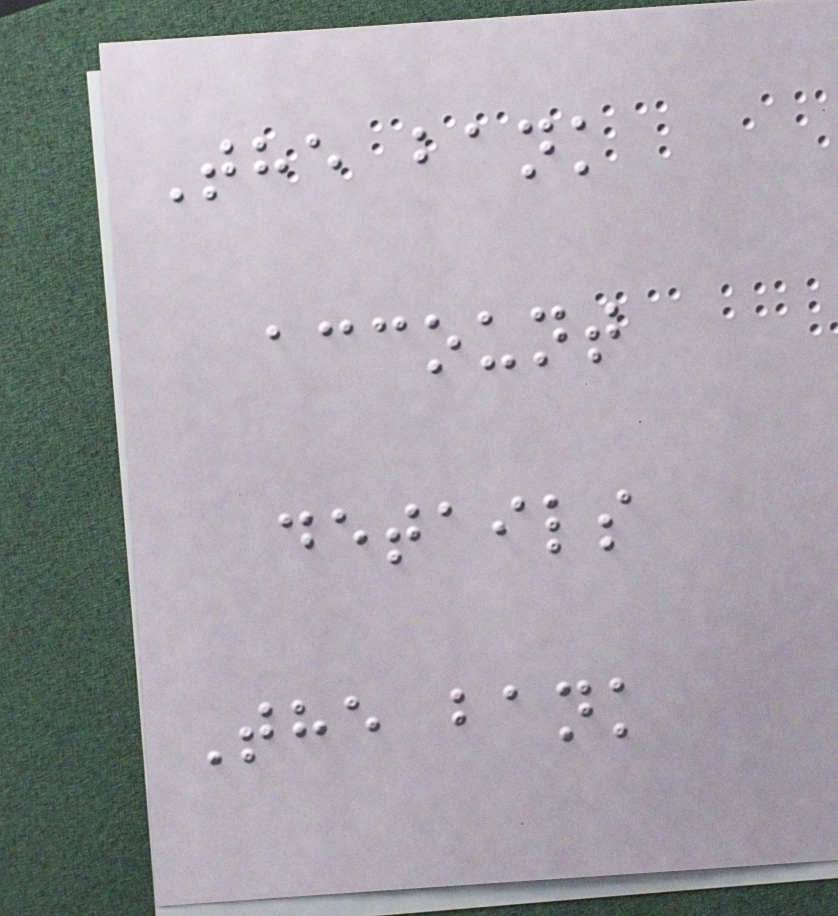The bank
account
details
The bank
